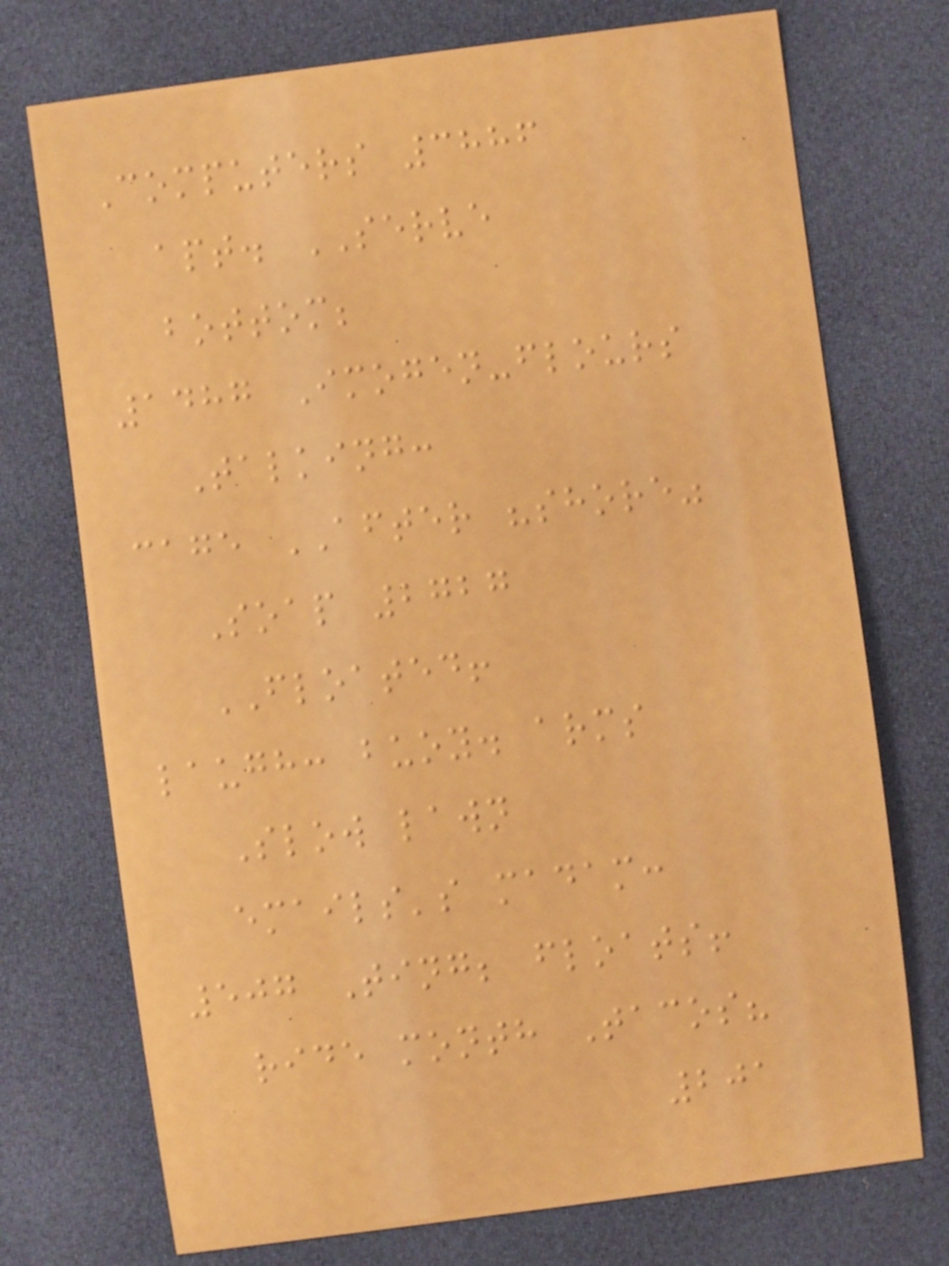Computers 3886
apt. SERVE
bottom;
1487 Imogen-flours
Talking:
cage AFTER "shore"
Soap 2727
FLOATED!
laugh: buoy. arms
Slow lawn
emails's madam:
507 Ting; floats!
ride month Tacos?
201
